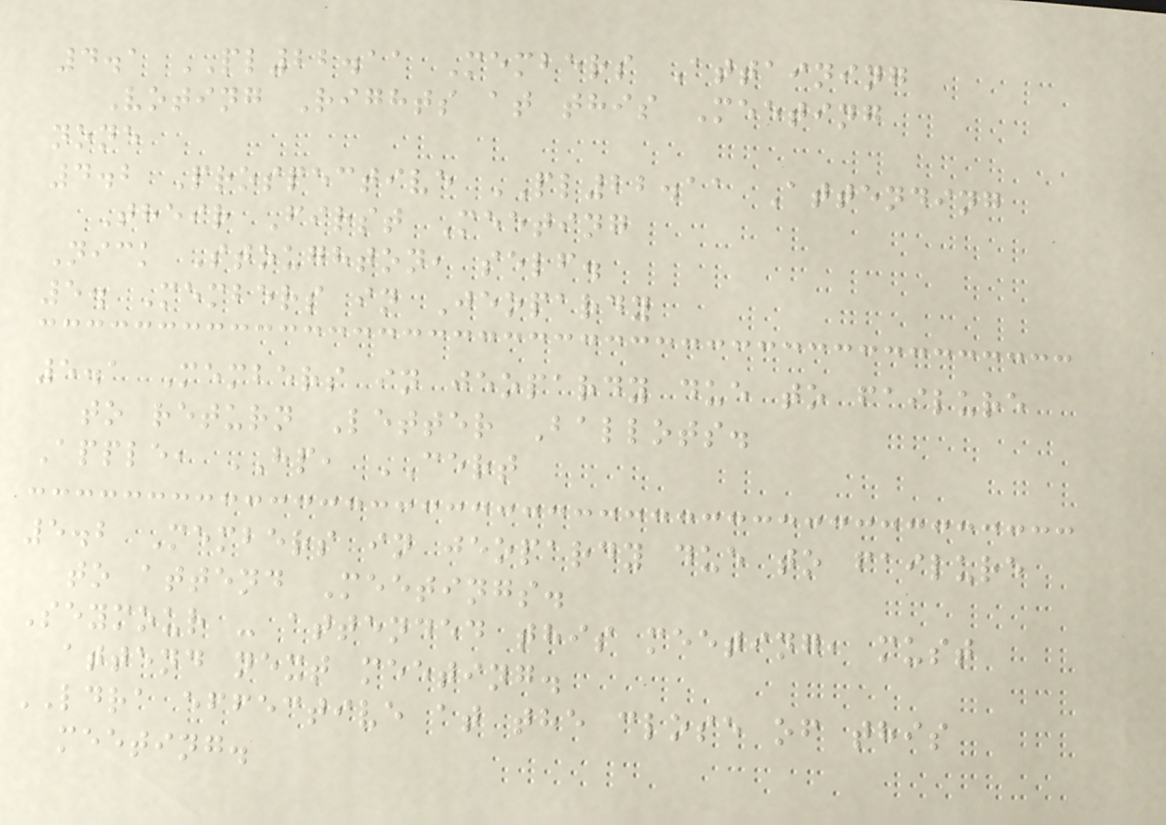4.1 PL22.11 Members Attaining
Voting Rights at this Meeting
none
4.2 Prospective PL22.11 Attending
Their First Meeting
Nick Stoughton, self.
5. Members in Jeopardy
5.1 Members in jeopardy due to failure
to return Letter Ballots.
Apple, HP, CERT
5.2 Members in jeopardy due to failure
to attend Meetings.
Seymour - attended this meeting, must
attend next meeting.
LDRA effective at the close of this
meeting.
